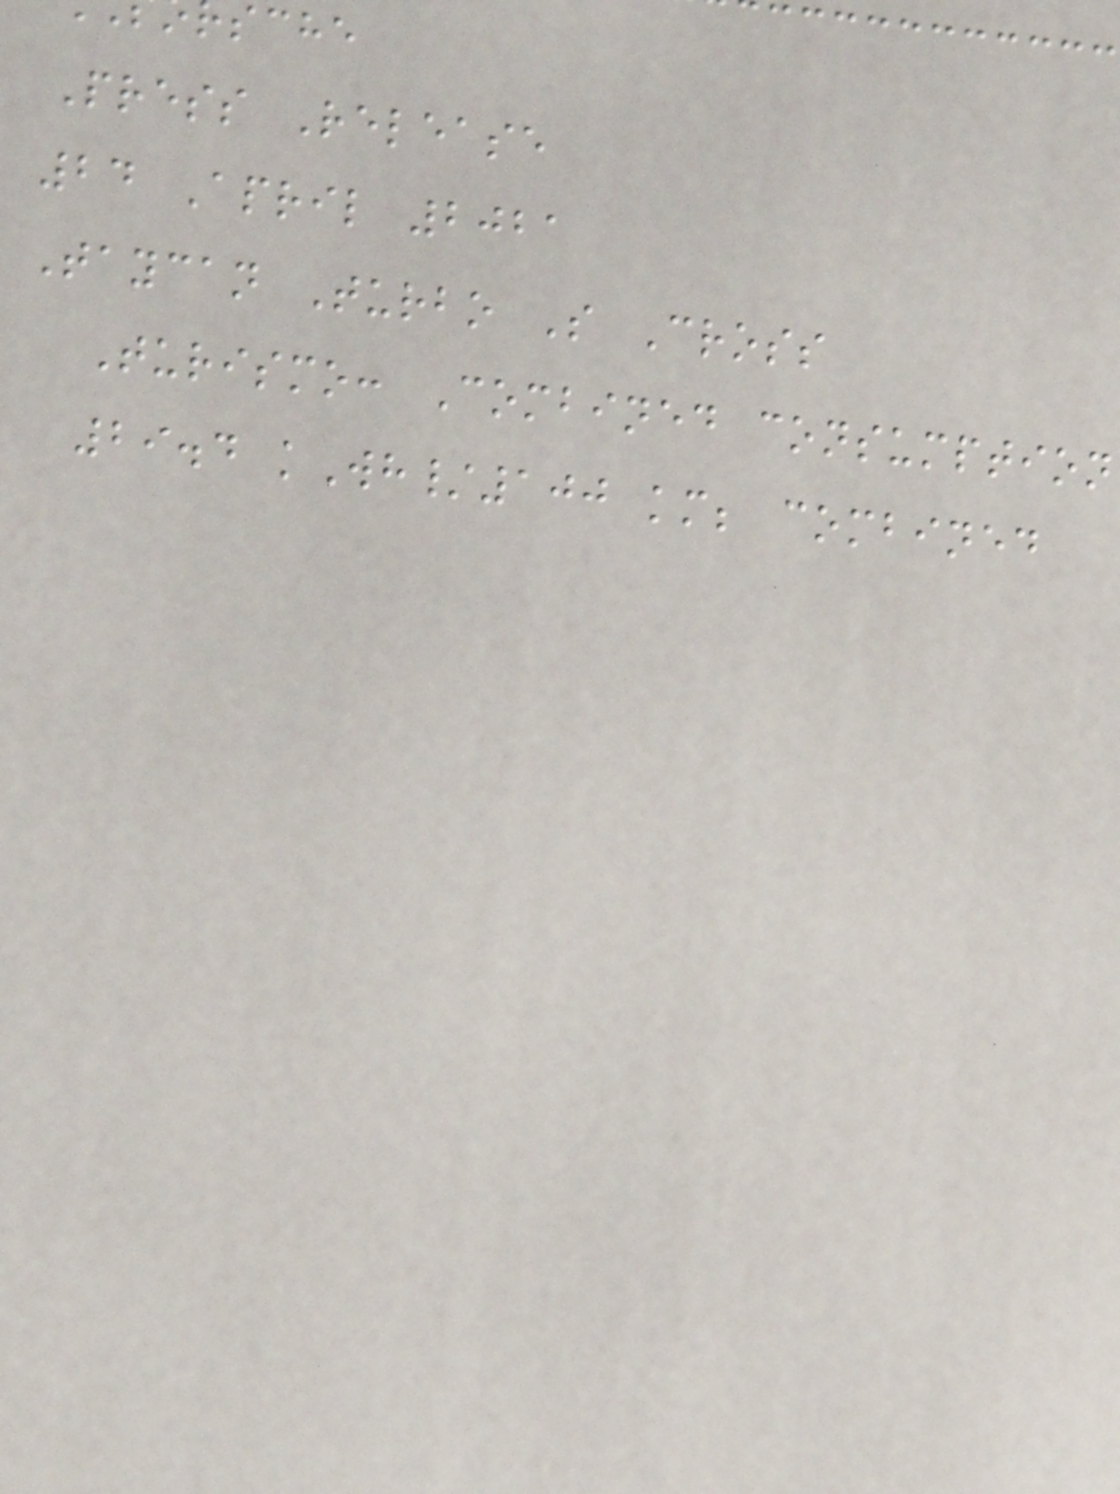sche
Press Release
24 April 2021
Taycan Turbo S Cross
Turismo: Combined consumption
29.4 kWh/100 km; combined
